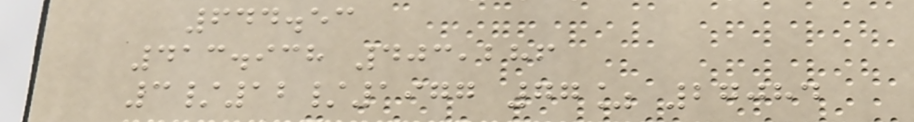644.53
413.938 403,286
3/12/1977 77% 27084
